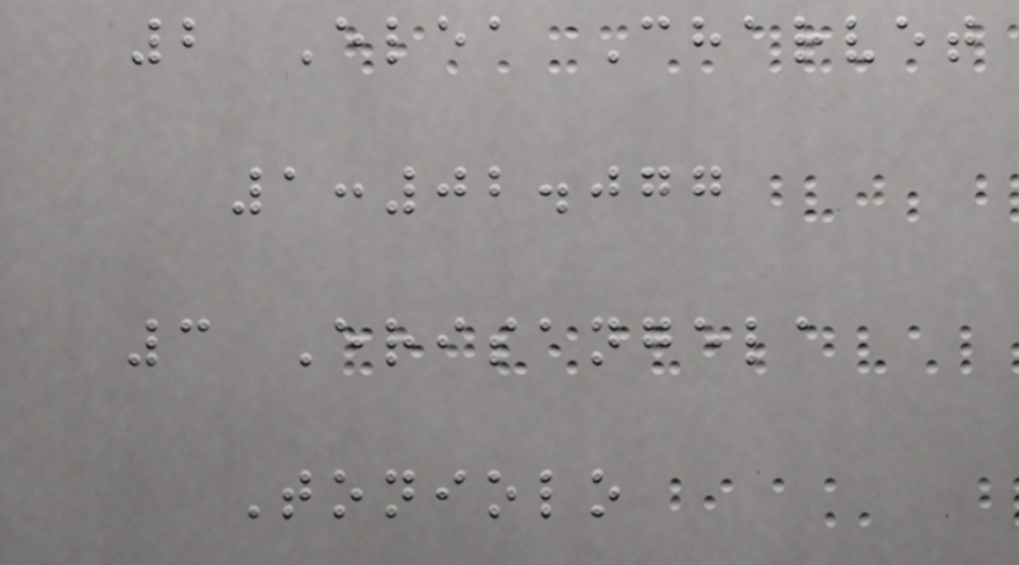2 Elea Charvet
1:02.077
3 Erisangela
Toniolo
